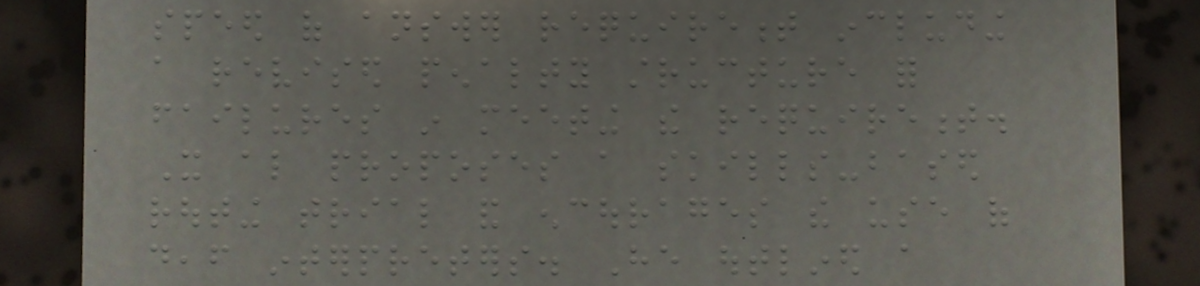speed of answer requirement including
a revised penalty structure for
failures in meeting the requirement.
It also proposes a skills-based
routing trial and encourages the use of
deaf interpreters. He outlined a
